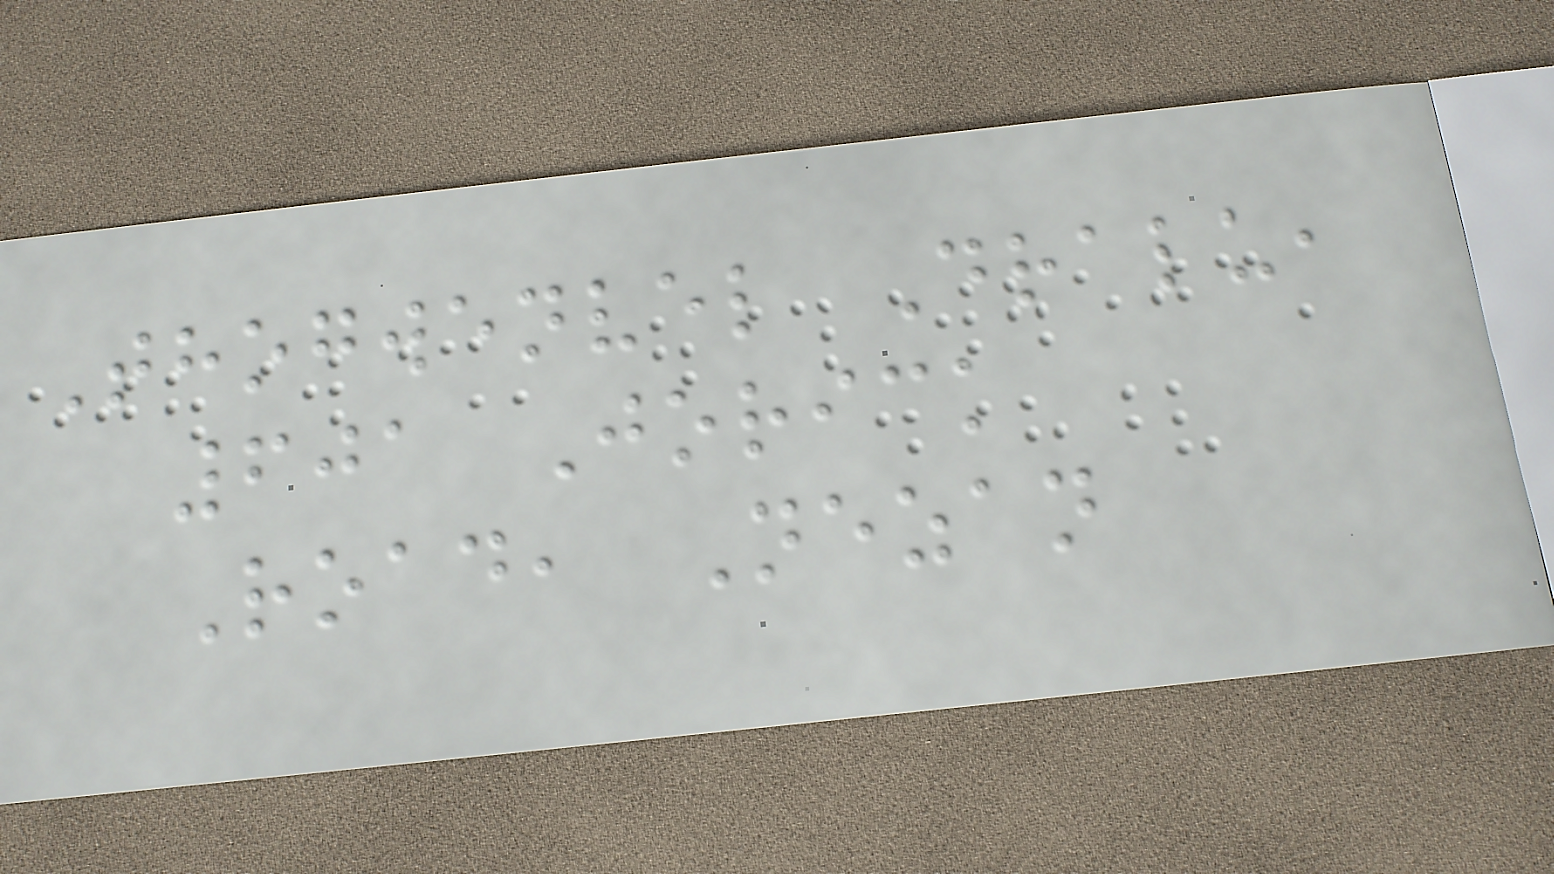Thogwenvel Dralu,
601 Jorick
Road, Nezan
